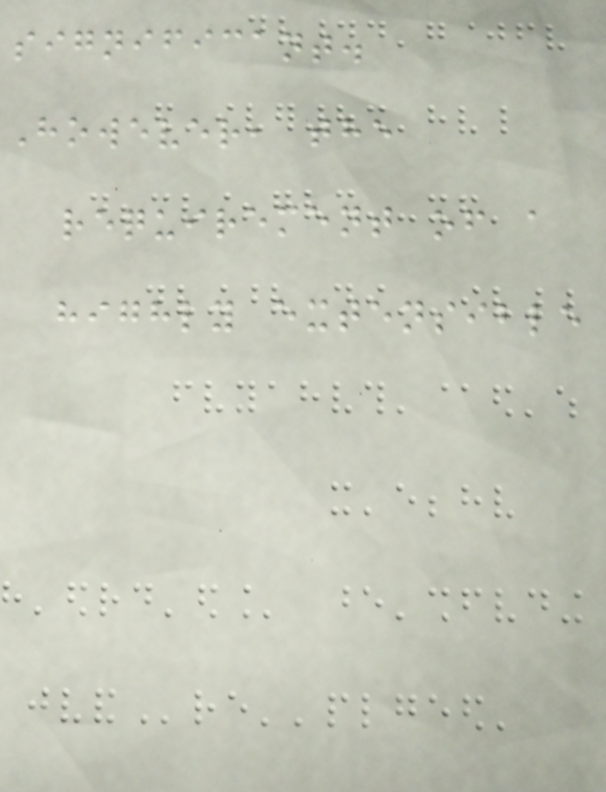significant.
However, the
requirement of a
highly extensible
